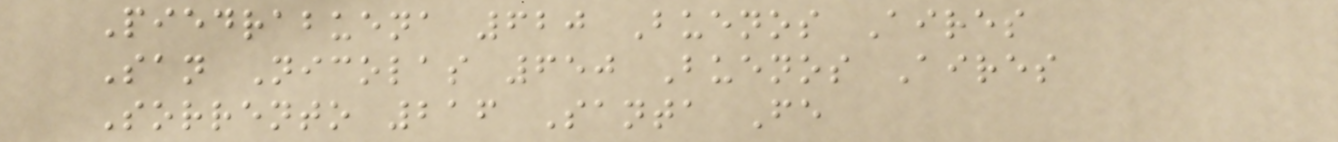Piedrabuena 620 Buenos Aires
San Nicolas 650 Buenos Aires
Sorrento 216 Santa Fe
